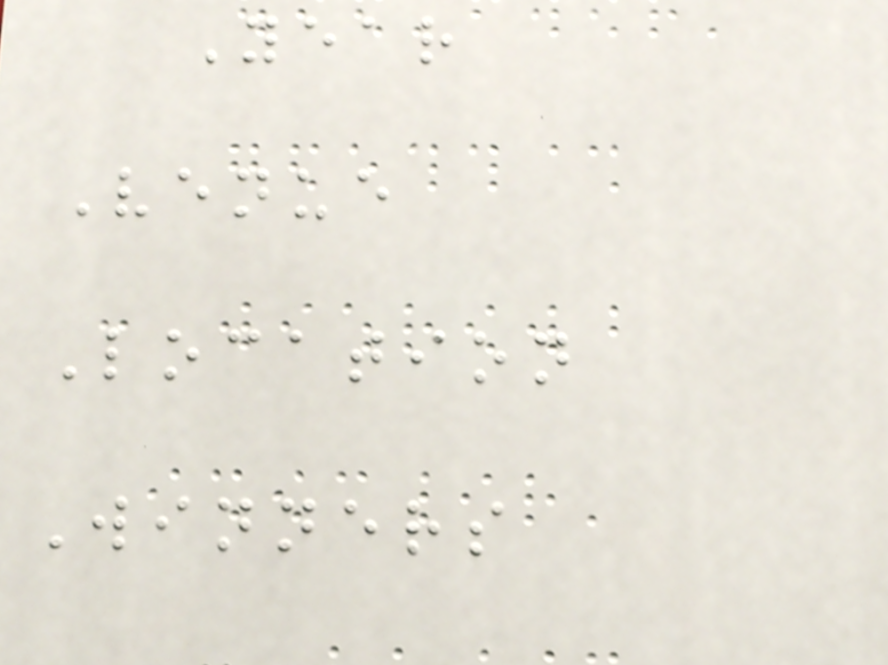Year
Venue
Location
Winners
